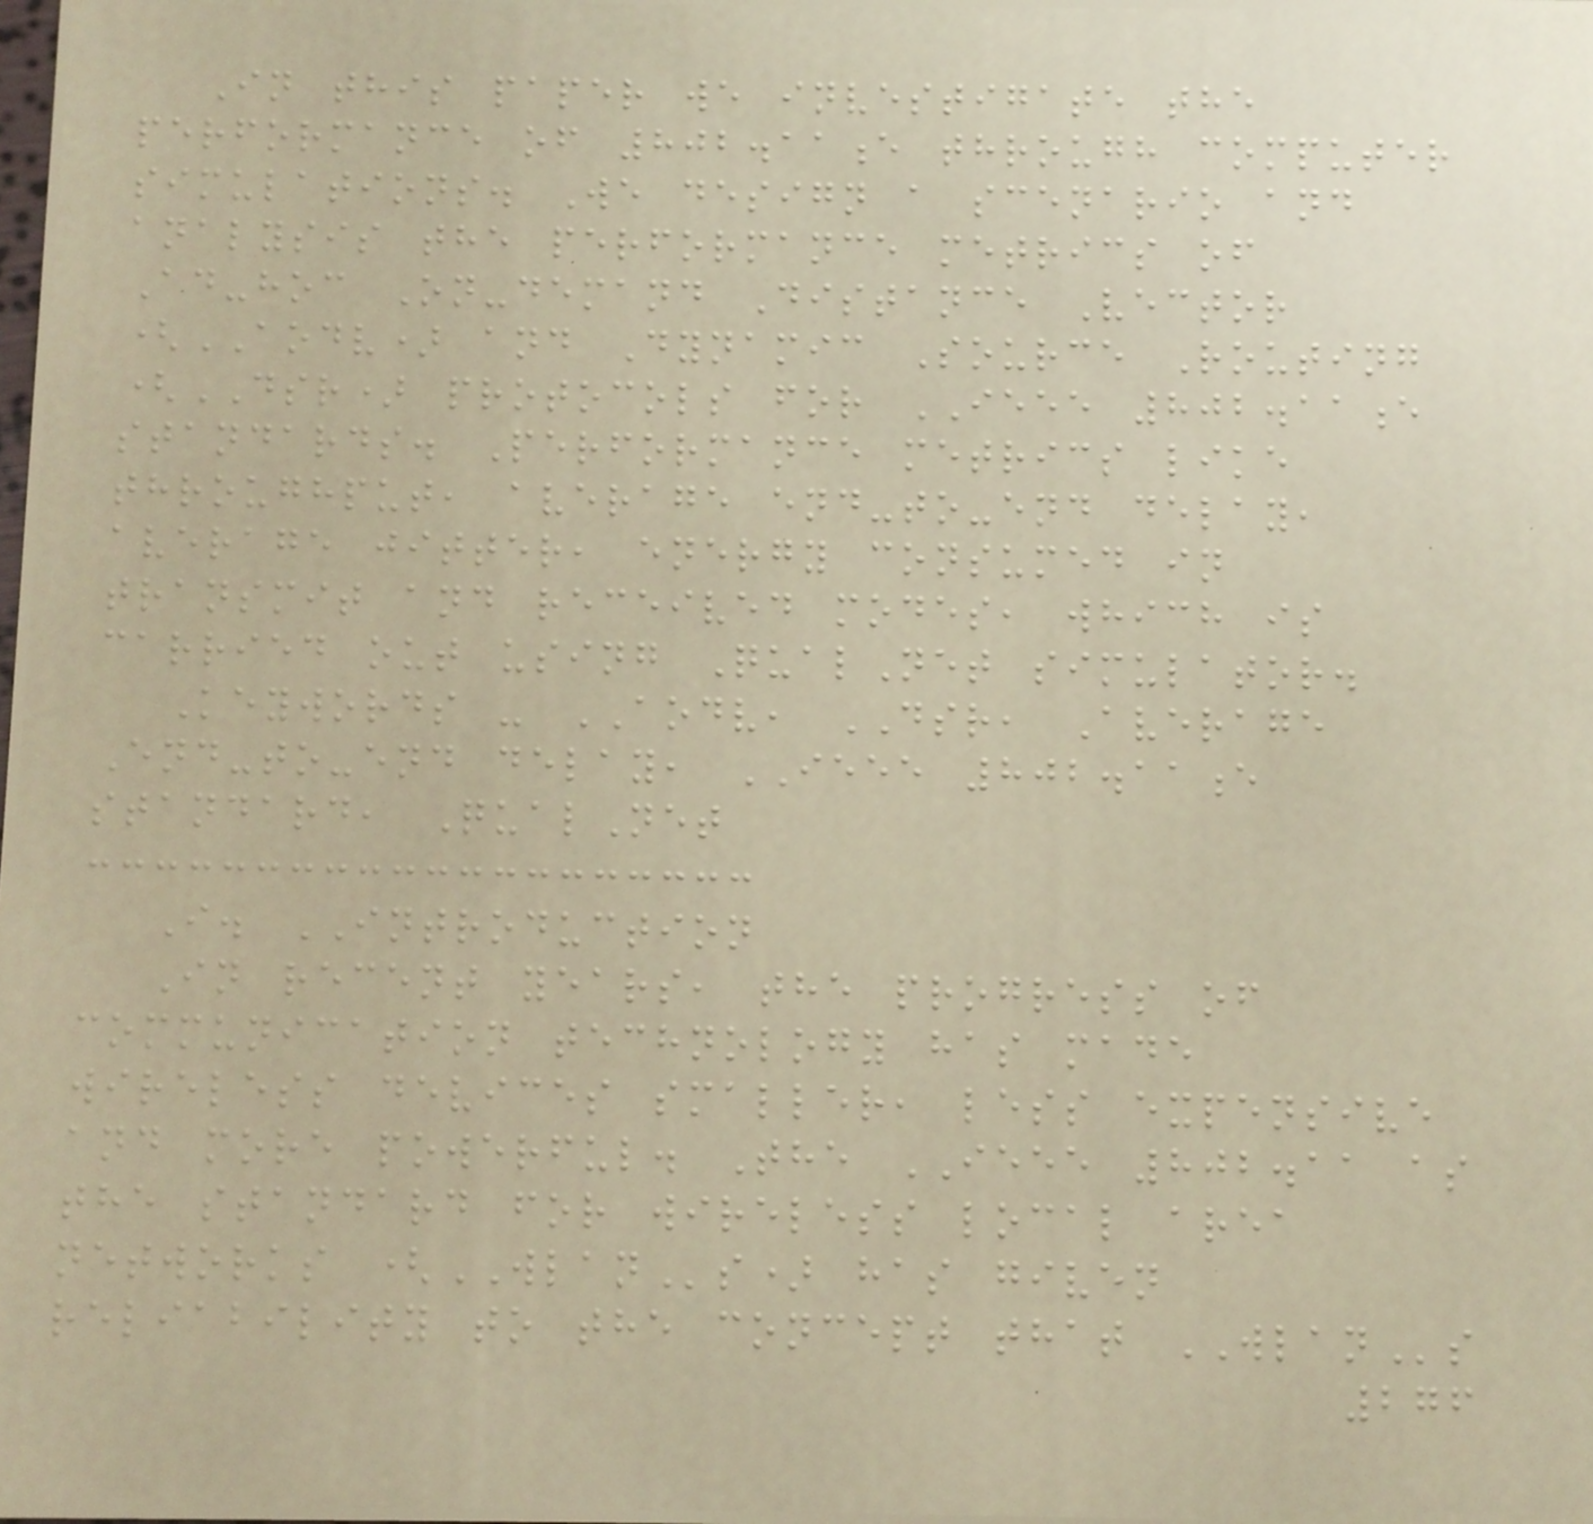In this paper we investigate the
performance of 802.11e through computer
simulations. We design a scenario and
analysis the performance metrics of
Ad-hoc On-demand Distance Vector
(AODV) and Dynamic Source Routing
(DSR) protocols for IEEE 802.11e
standards. Performance metrics like
throughput, average end-to-end delay,
average jitter, energy consumed in
transmit and received modes, which is
carried out using QualNet simulator.
Keywords - AODV, DSR, Average
End-to-end delay, IEEE 802.11e
standard, QualNet
I. INTRODUCTION
In recent years, the progress of
communication technology has made
wireless devices smaller, less expensive
and more powerful. The IEEE 802.11 as
the standard for wireless local area
networks (WLANs) has given
reliability to the concept that WLANs
276
